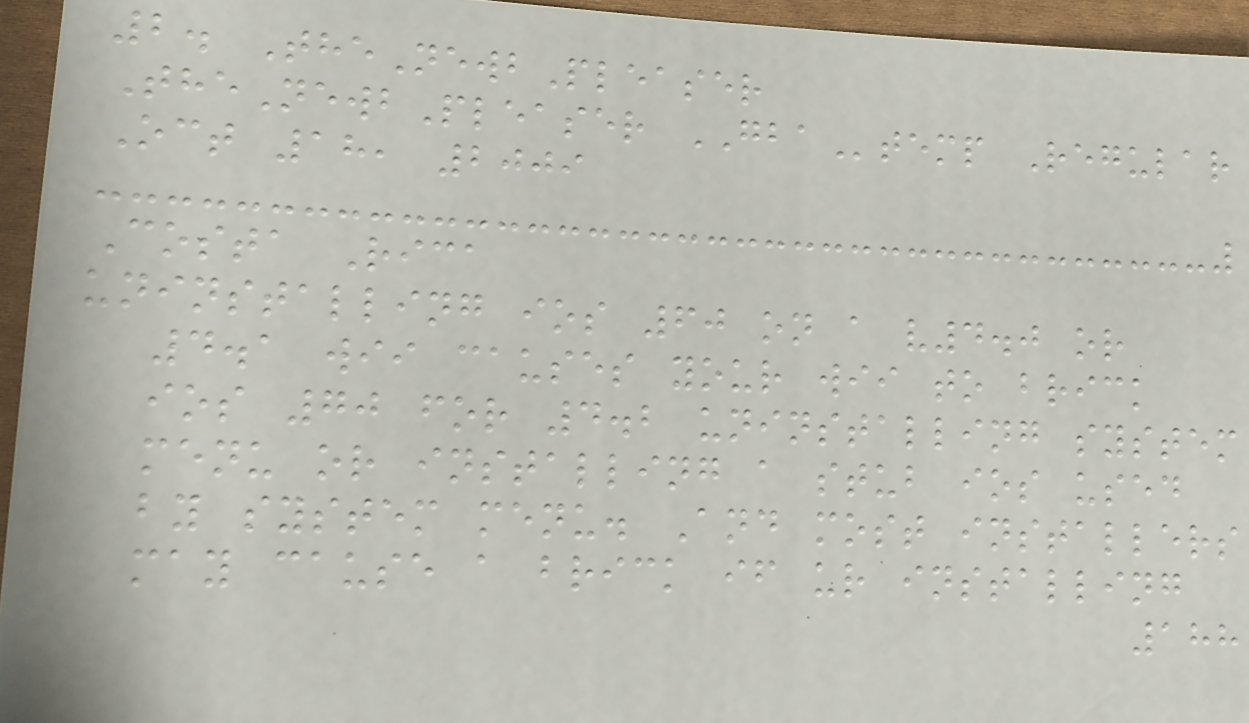2. TheNewbPleaser
TheNewbPleaser GBAtemp Regular
Oct 18, 2009
Costa Rica
uninstalling ios 60 on a v4.0 or
4.1 wii causes your wii to brick
ios 70 for 4.2 uninstalling system
menu or installing a stub ios used
by system menu. And most installers
may cause a brick if ur installing
188
